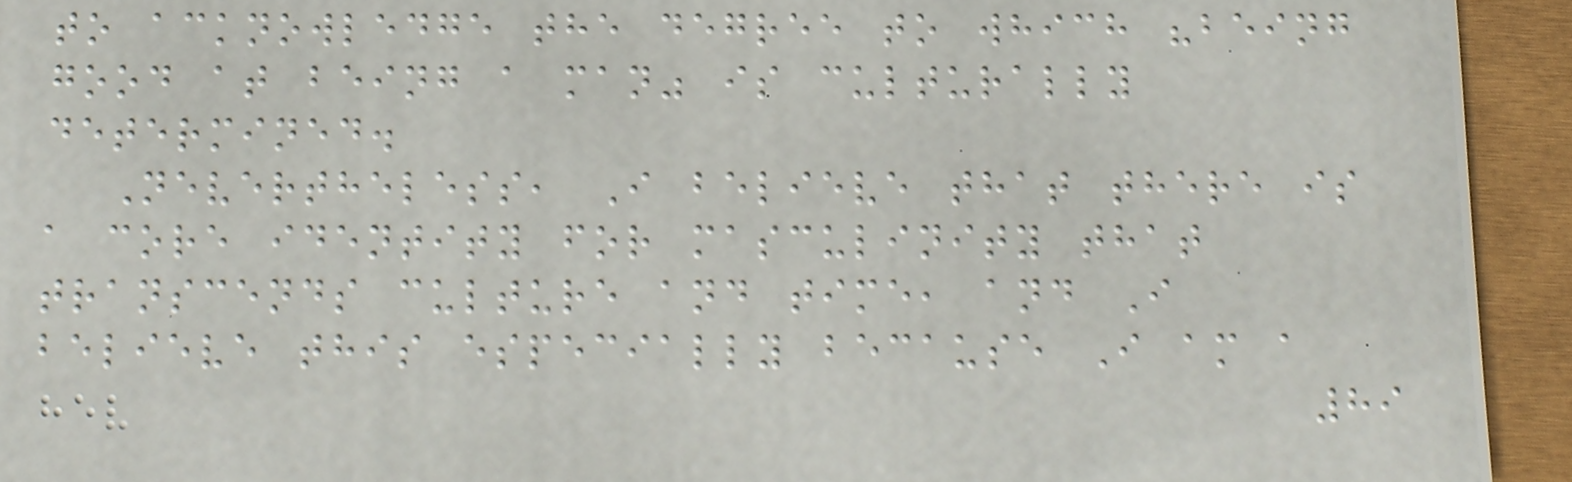to acknowledge the degree to which "being
good at being a man" is culturally
determined.
Nevertheless, I believe that there is
a core identity for masculinity that
transcends culture and time, and I
believe this especially because I am a
89
